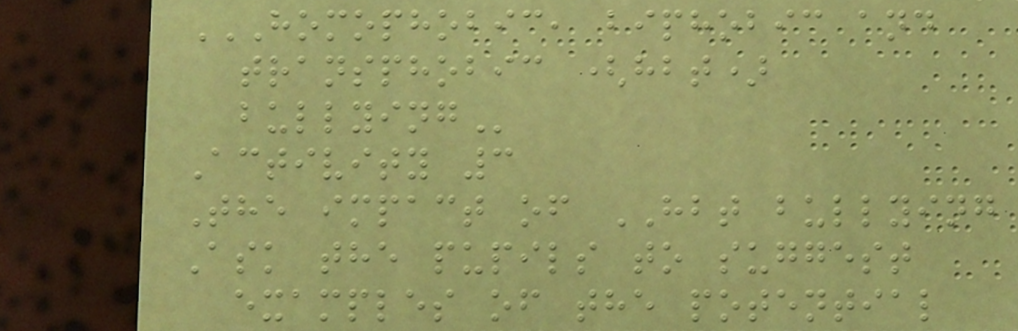HOMOPHOBIC, BIPHOBIC AND
TRANSPHOBIC (HBT)
BULLYING
Activity 3
The impact of HBT bullying
Ask the pupils to suggest
examples of the potential
